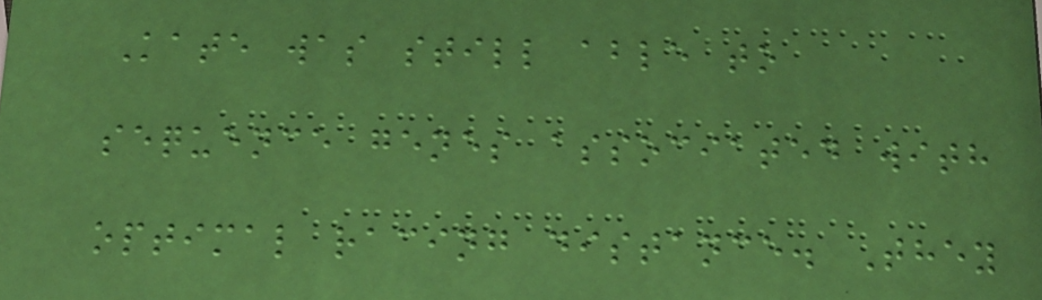Kate was still able to
sequence genes associated with
optimal racing distance. They
